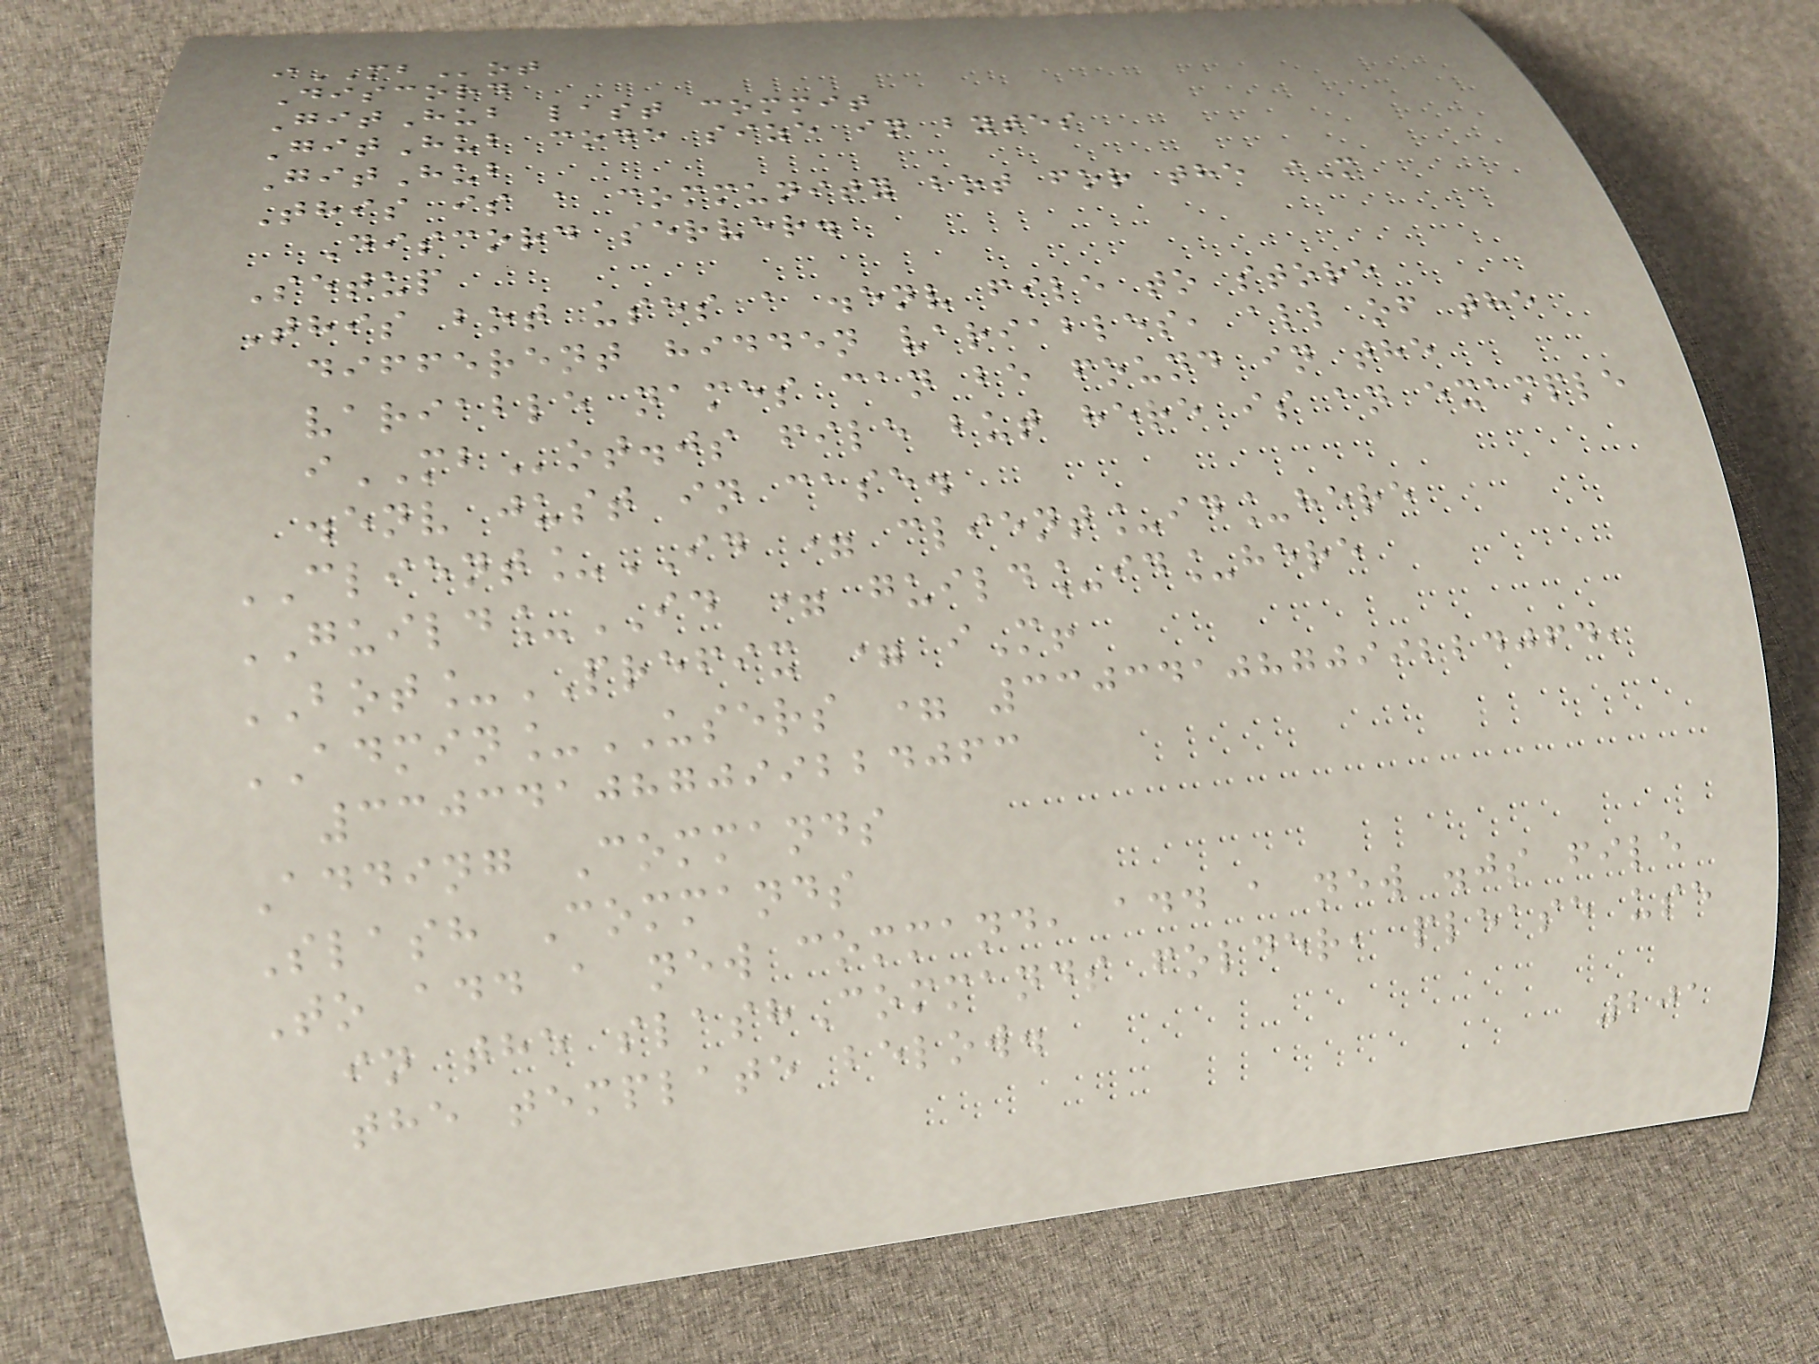iMBot
Discord
GitHub last commit
GitHub code size in bytes
GitHub
This is a community bot for the iM
Discord server.
Setup
This bot uses a .env file to store
different hidden variables, all of the
variable names can be found in the
iMBot.js file but here is an example
.env just in case.
CLIENT_ID = client_id_here
GUILD_ID = guild_id_here
BOT_PREFIX = iM!
ADMIN_USERS = 330341087099224064,
330341087099224063
Adding Commands
Slash Commands
To add a new command, add a new .js file
in the slashCommands folder, please use
the template below.
201
